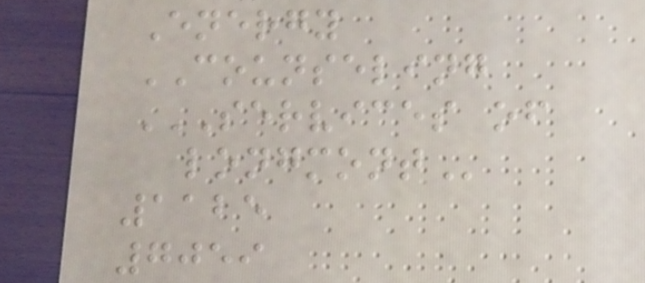Energy
COUNSELING
SERVICES OF
LONGMONT
1125
7059
